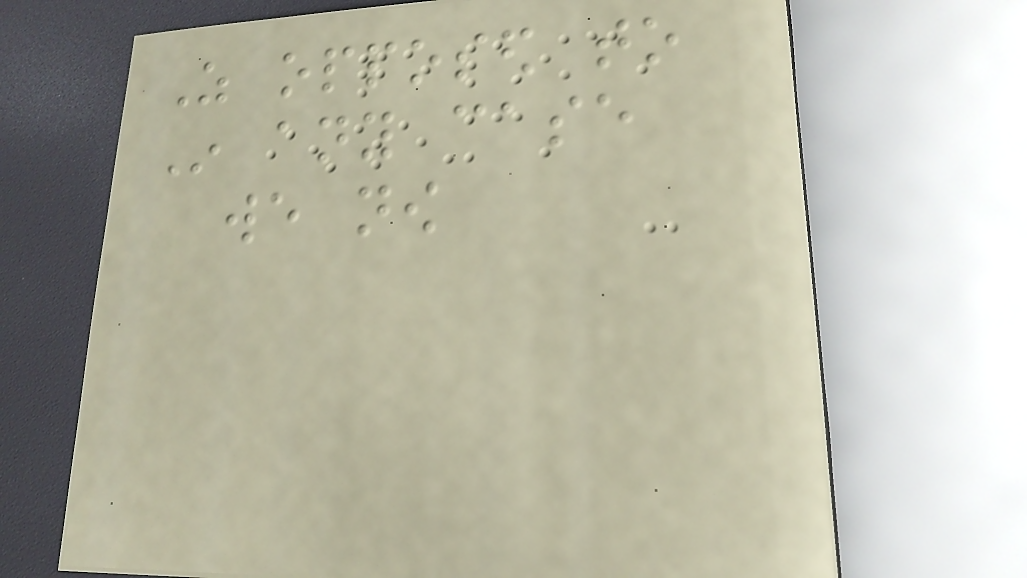As opposed to
In any case
we now
